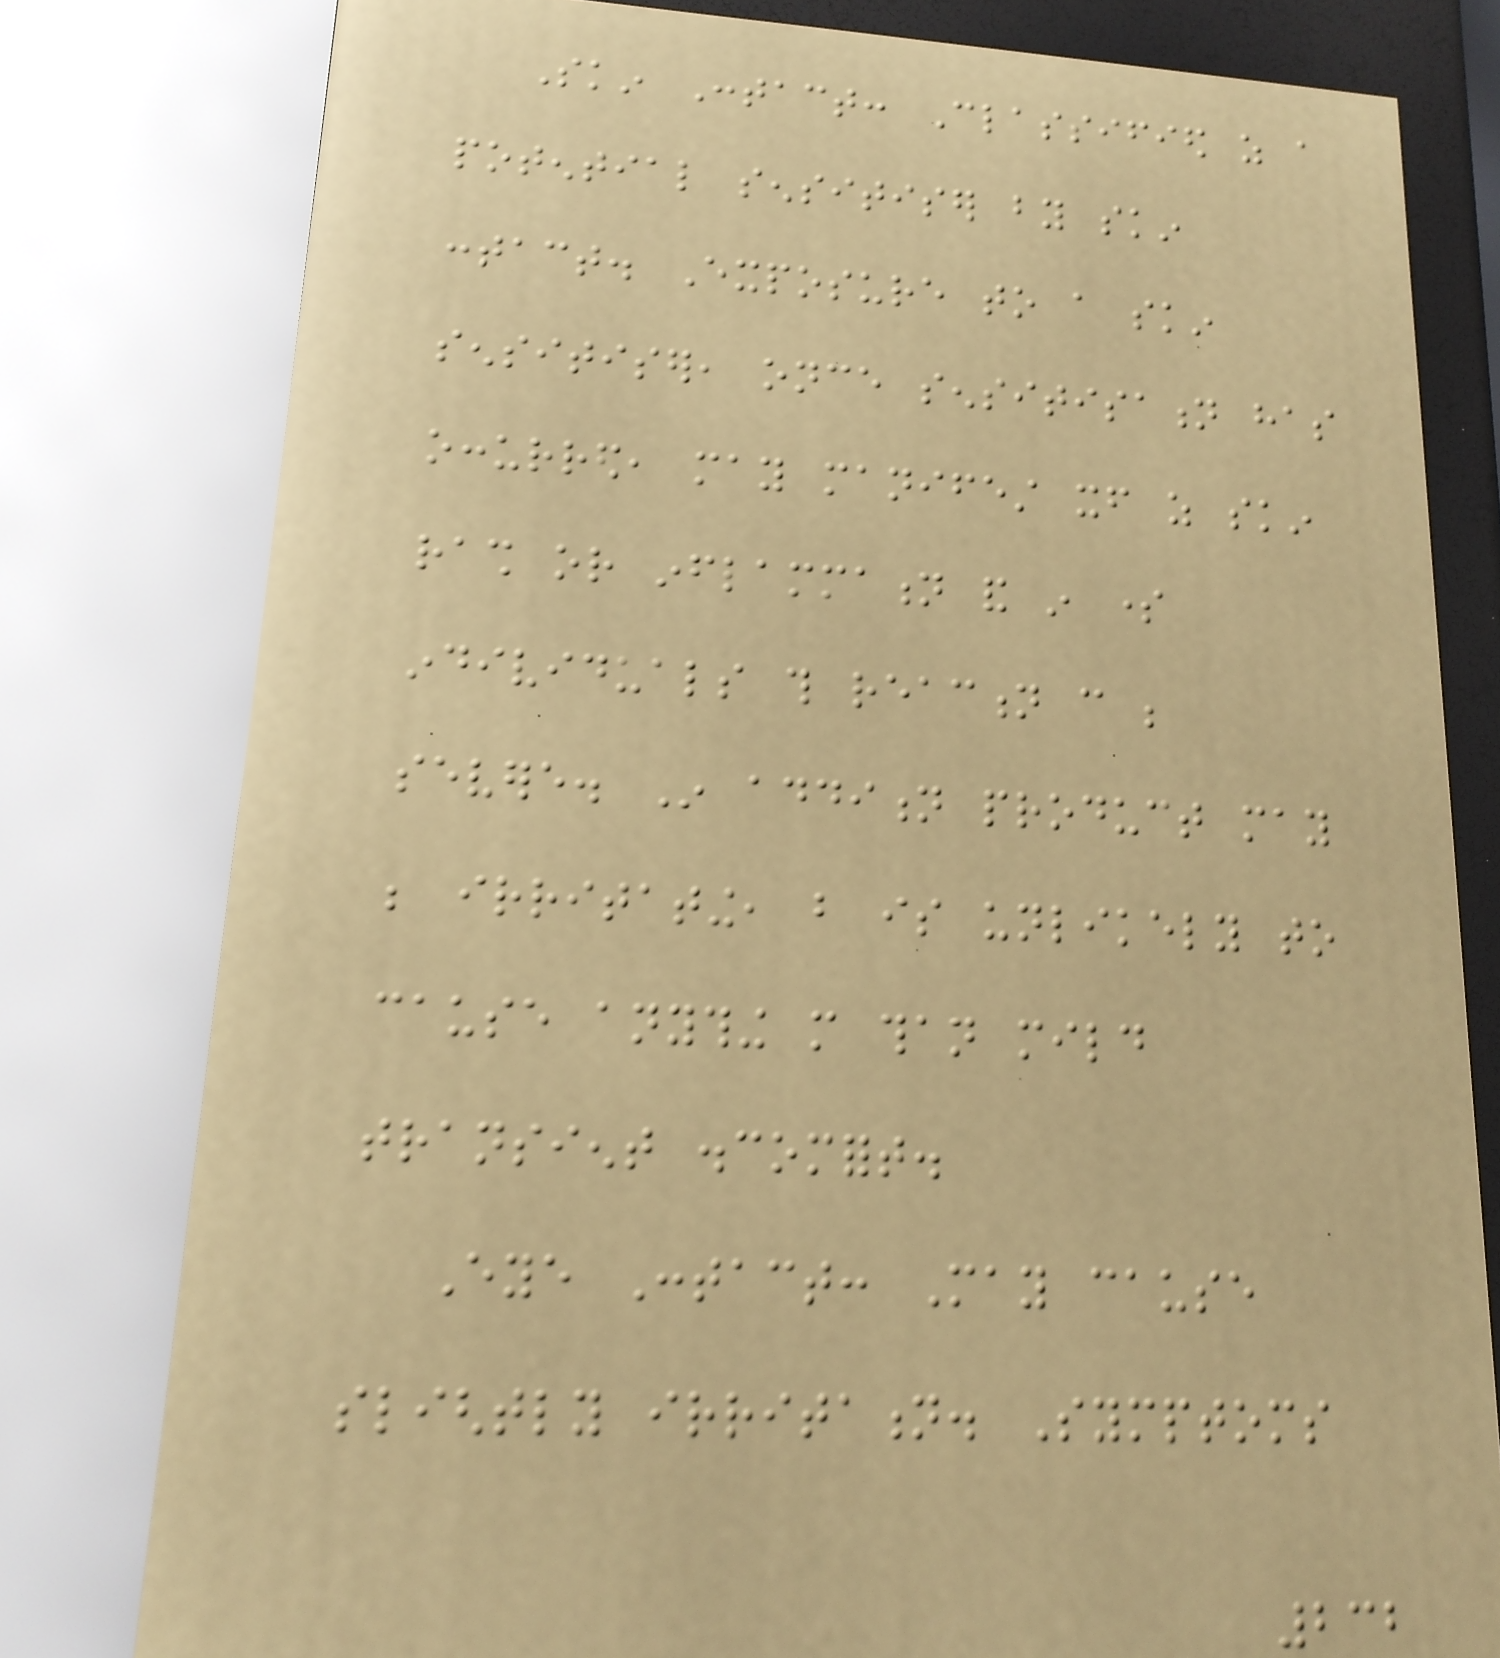Skin Contact: Classified as a
potential sensitiser by skin
contact. Exposure to a skin
sensitiser, once sensitisation has
occurred, may manifest itself as skin
rash or inflammation and in some
individuals this reaction can be
severe. In addition product may
be irritating, but is unlikely to
cause anything more than mild
transient discomfort.
Eye Contact: May cause
slightly irritation. Symptoms
232
